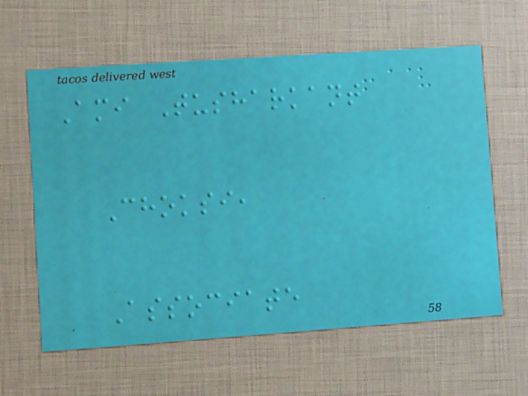Ami Tusharkant
Choksi,
Associate
